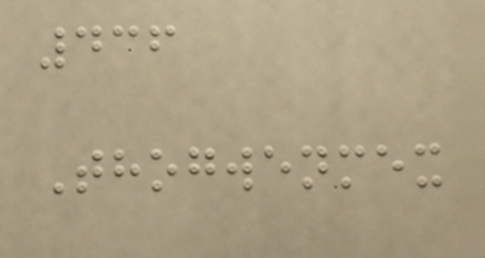436
Thogwenmex
